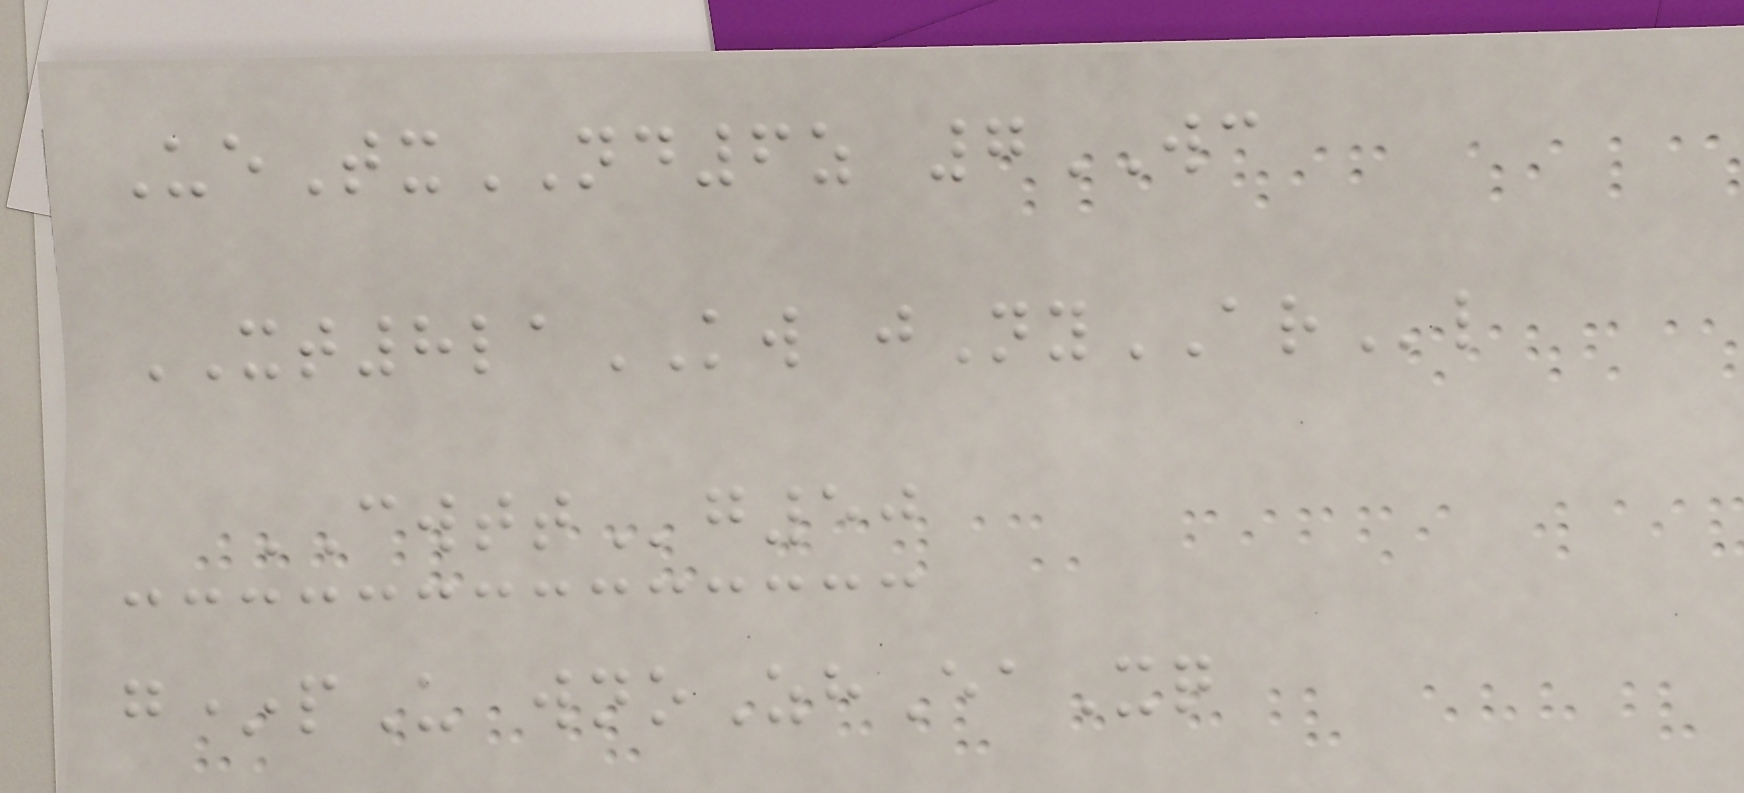UeTxND6z 7WC
XT8laKW jNyARl
CWTTg50
g*pU wnoZhEaXq
